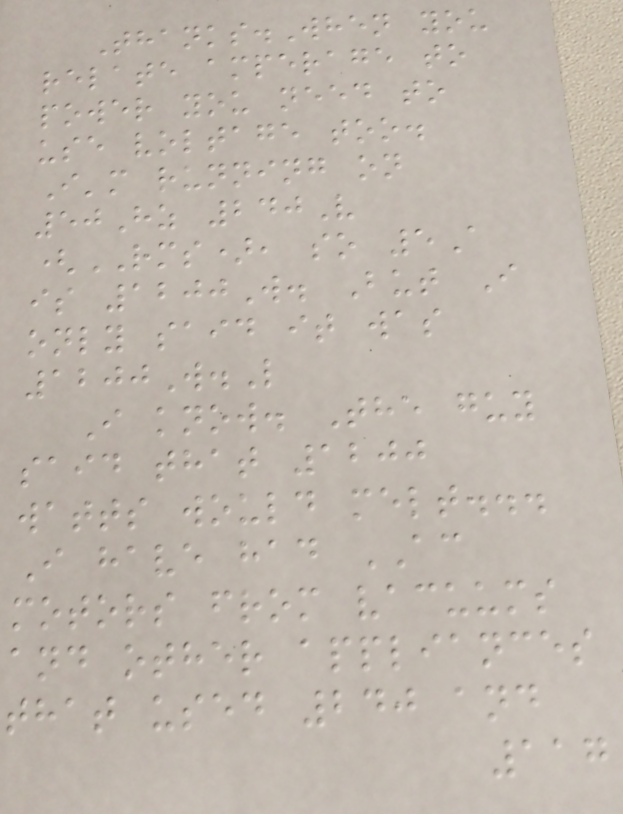Thanks.When you
relate amperage to
power you need to
use voltage too.
I'm running on
50Hz 240V
(RMS), so 5A
is 1200W. But I
only said it was
1200W.L
I know. The guy
said that 1200
watts would melt...
I have had AC
motors from vacuums
and other appliances
that used 240 and
117
